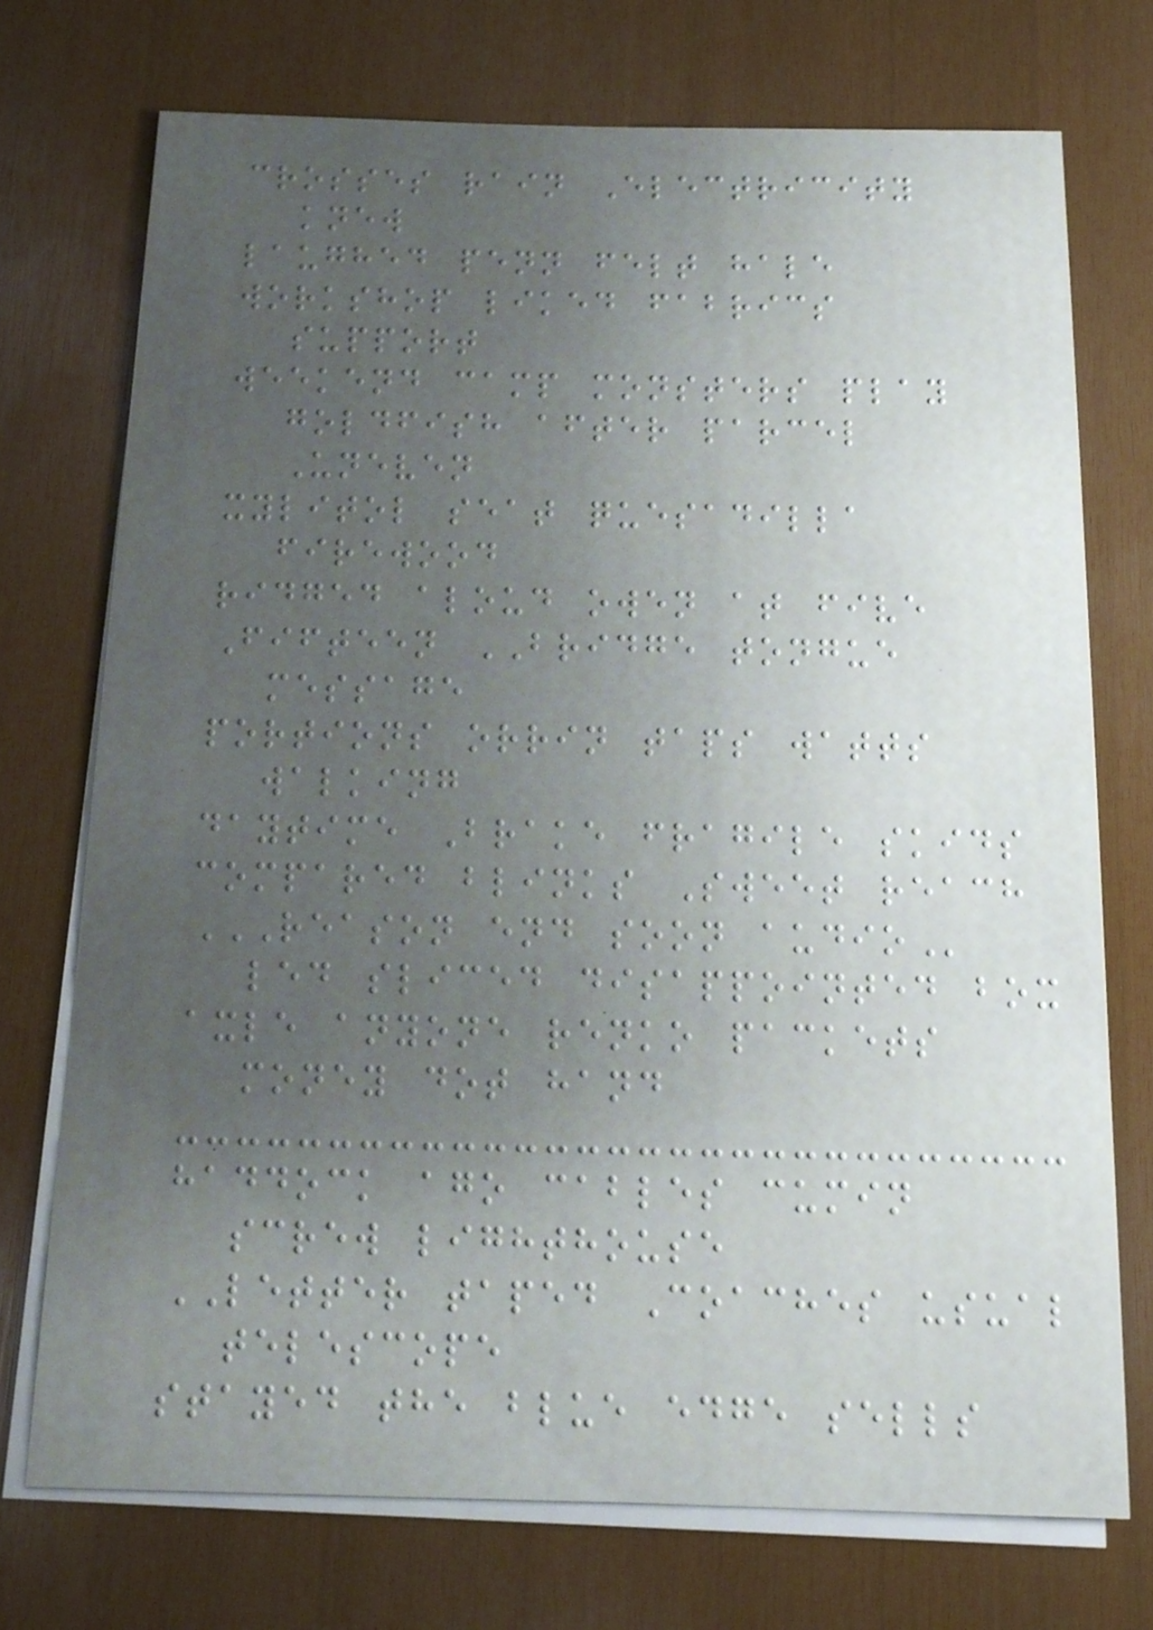crosses rain Electricity
knew
laughed penn felt hale
workshop liked fabrics
support
weekend camp monsters play
goldfish after parcel
Uneven
xylitol seat quesadilla
firewood
ridged aloud owen at five
Fifteen BRIDGE tongue
message
portions orrin taps watts
walking
daytime Brake fragile skids
compared blinks Sweet reach
REASON END SOON AUDIO
led sliced disappointed box
axle anyone renko packets
money dot hand
haddock ago cables cumin
screw lighthouse
LETTER taped Coaches usual
telescope
stayed the blue edge sells
